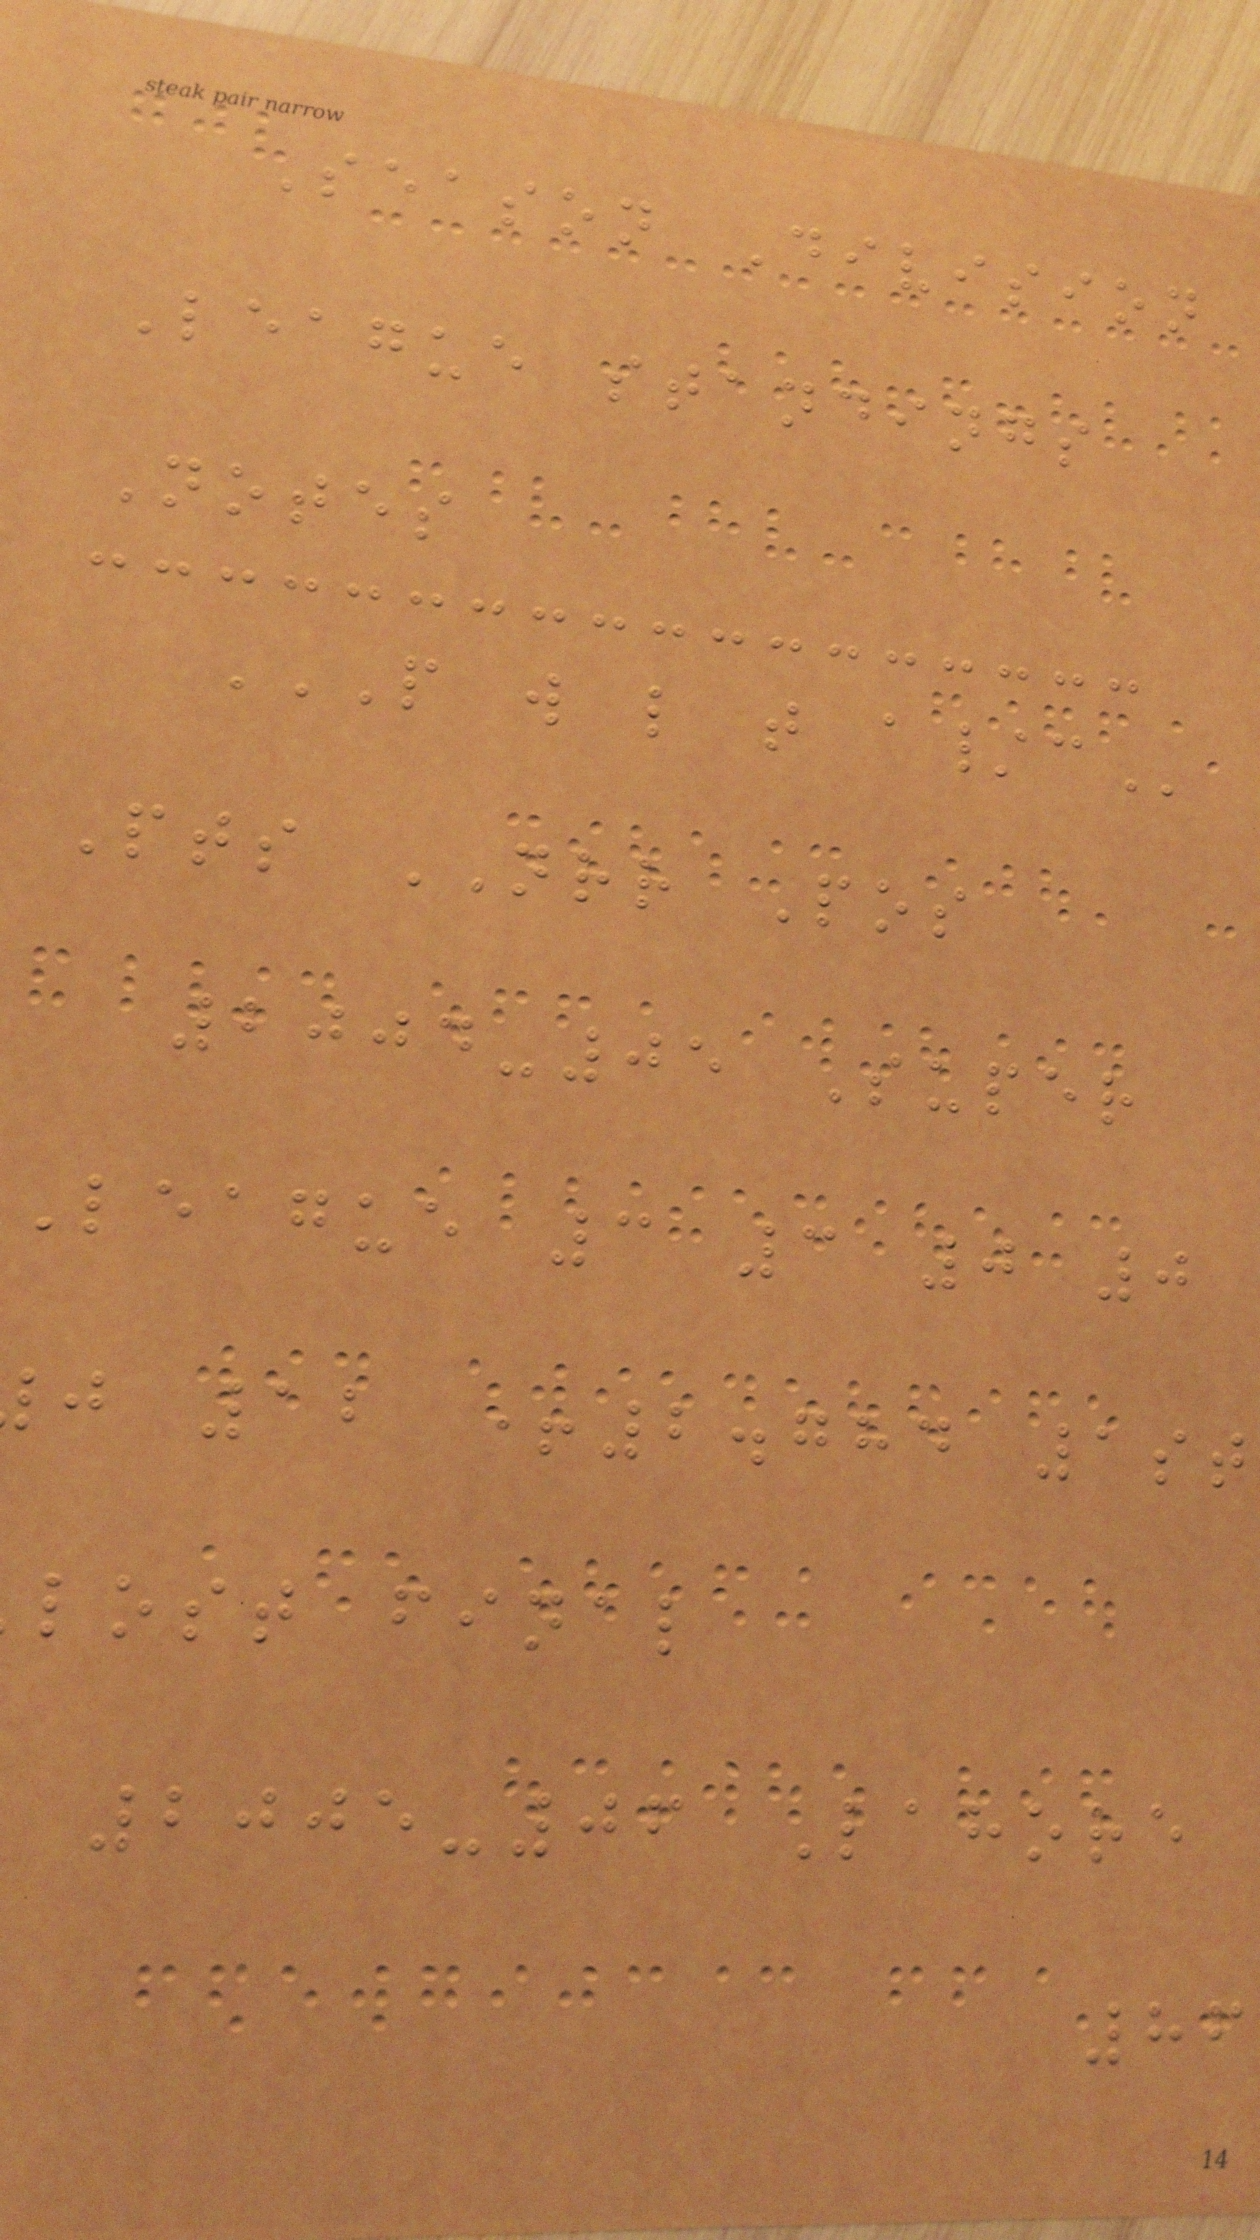Season Division
League standings
Notes
P W L T A/C
Pts NRR Pos
2004-05 Super
League 3 3 0 0
j 12 +2.784 1st
lost final
2005-06 Lahore
86
